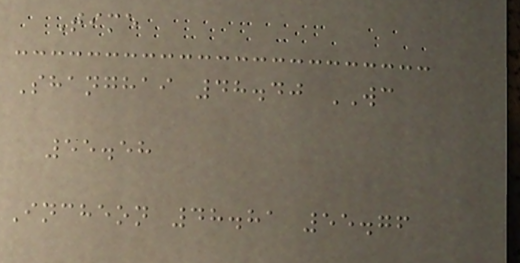Time
Shanghai 48.40 WC
55.58
Incheon 48.81 55.76
